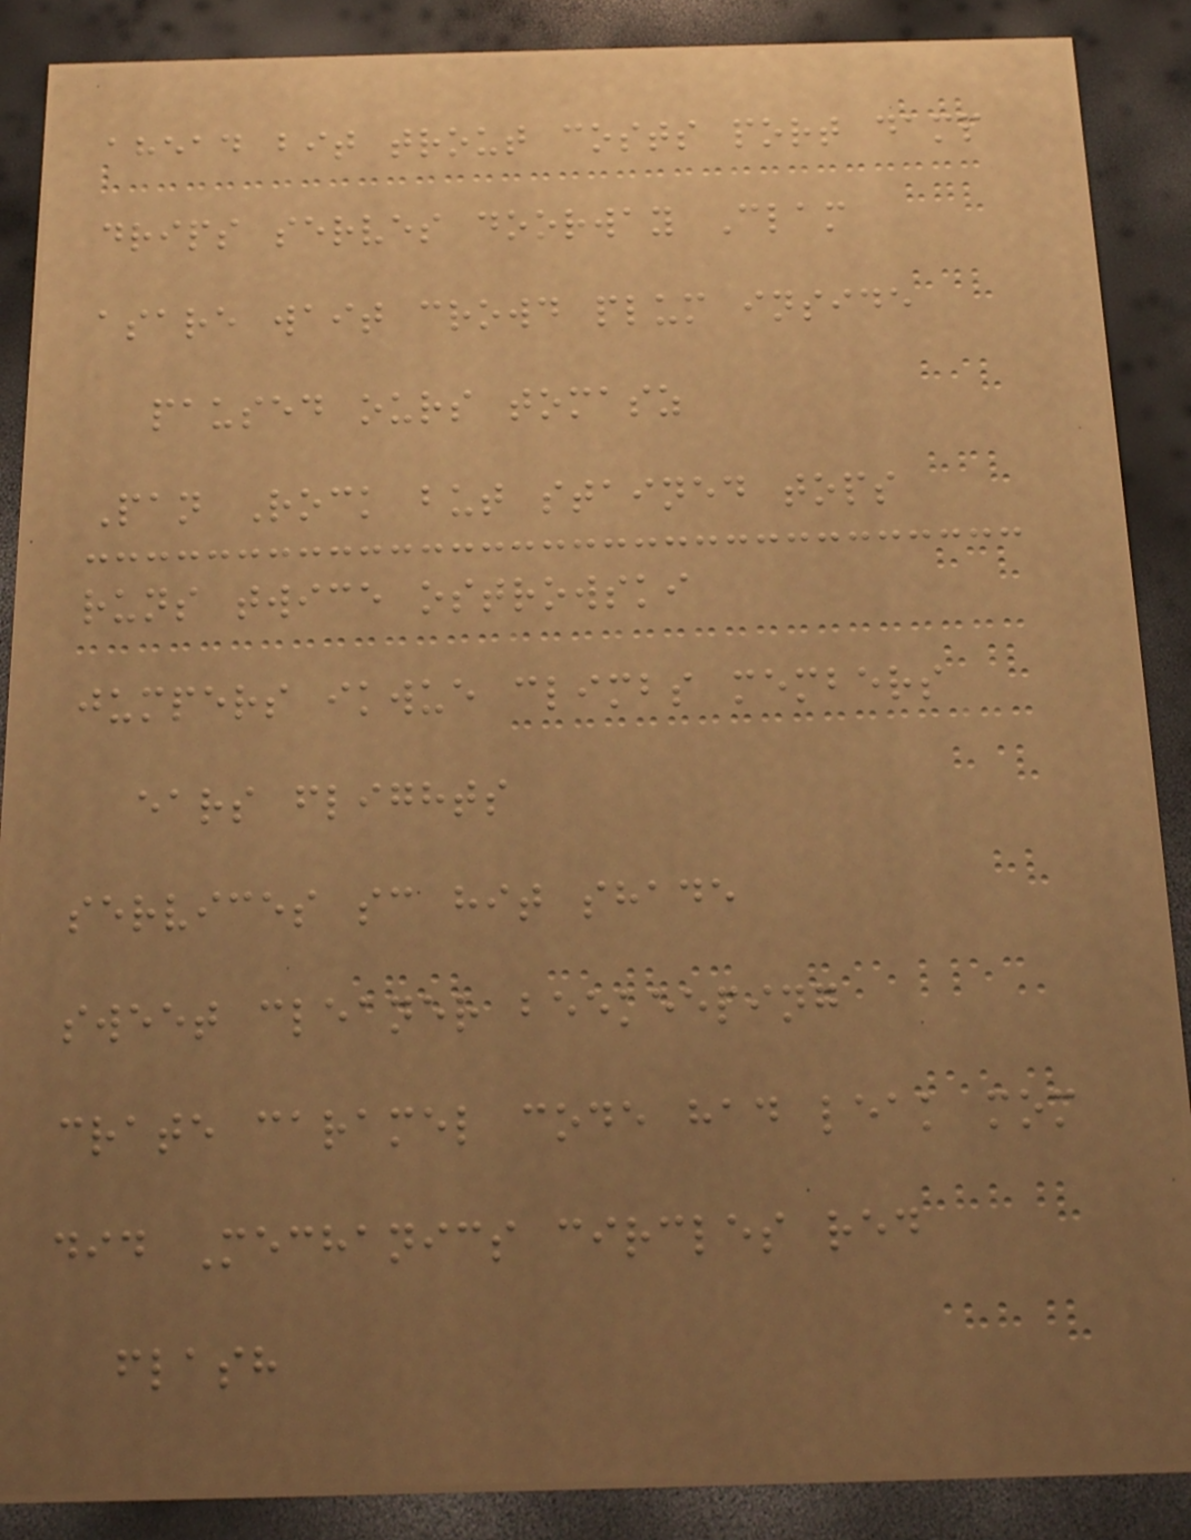ahead bit trout costs port damp
drips serves doorway Clam
asare wait crowd plum inside
paused ours tomasz
Pan Rock but stained tops
runs twice ostrowski
jumpers ikwue climbs members
ears flights
services sc hit shade
sweet cleaner beekeeping
crate caramel code had leak mom
did Mechanics circles red
flash
